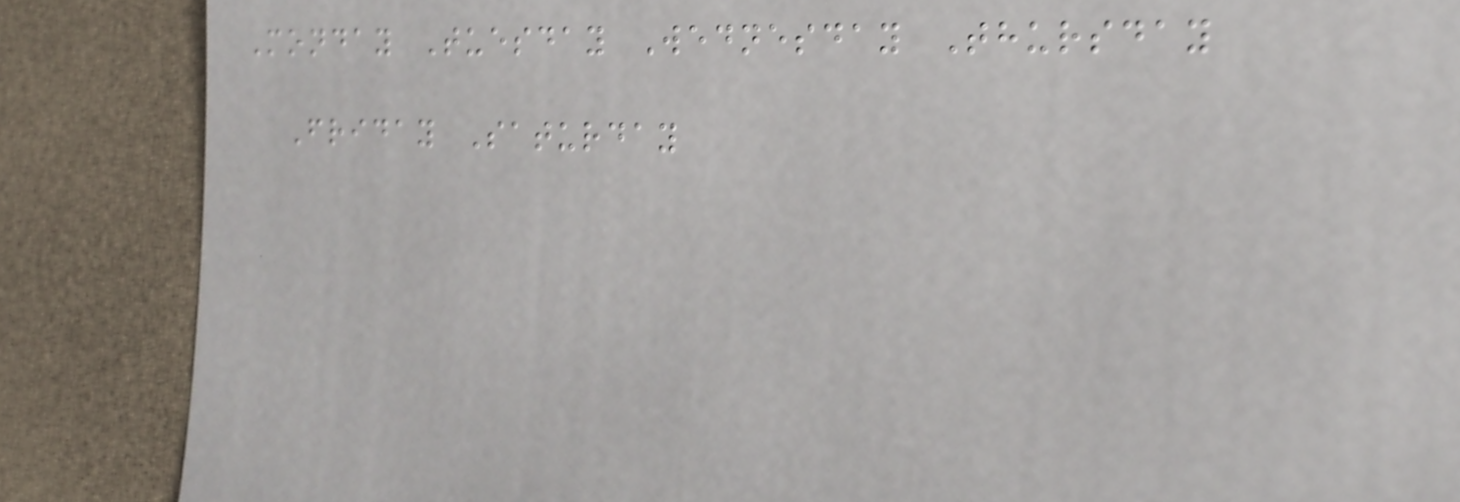Monday Tuesday Wednesday Thursday
Friday Saturday
